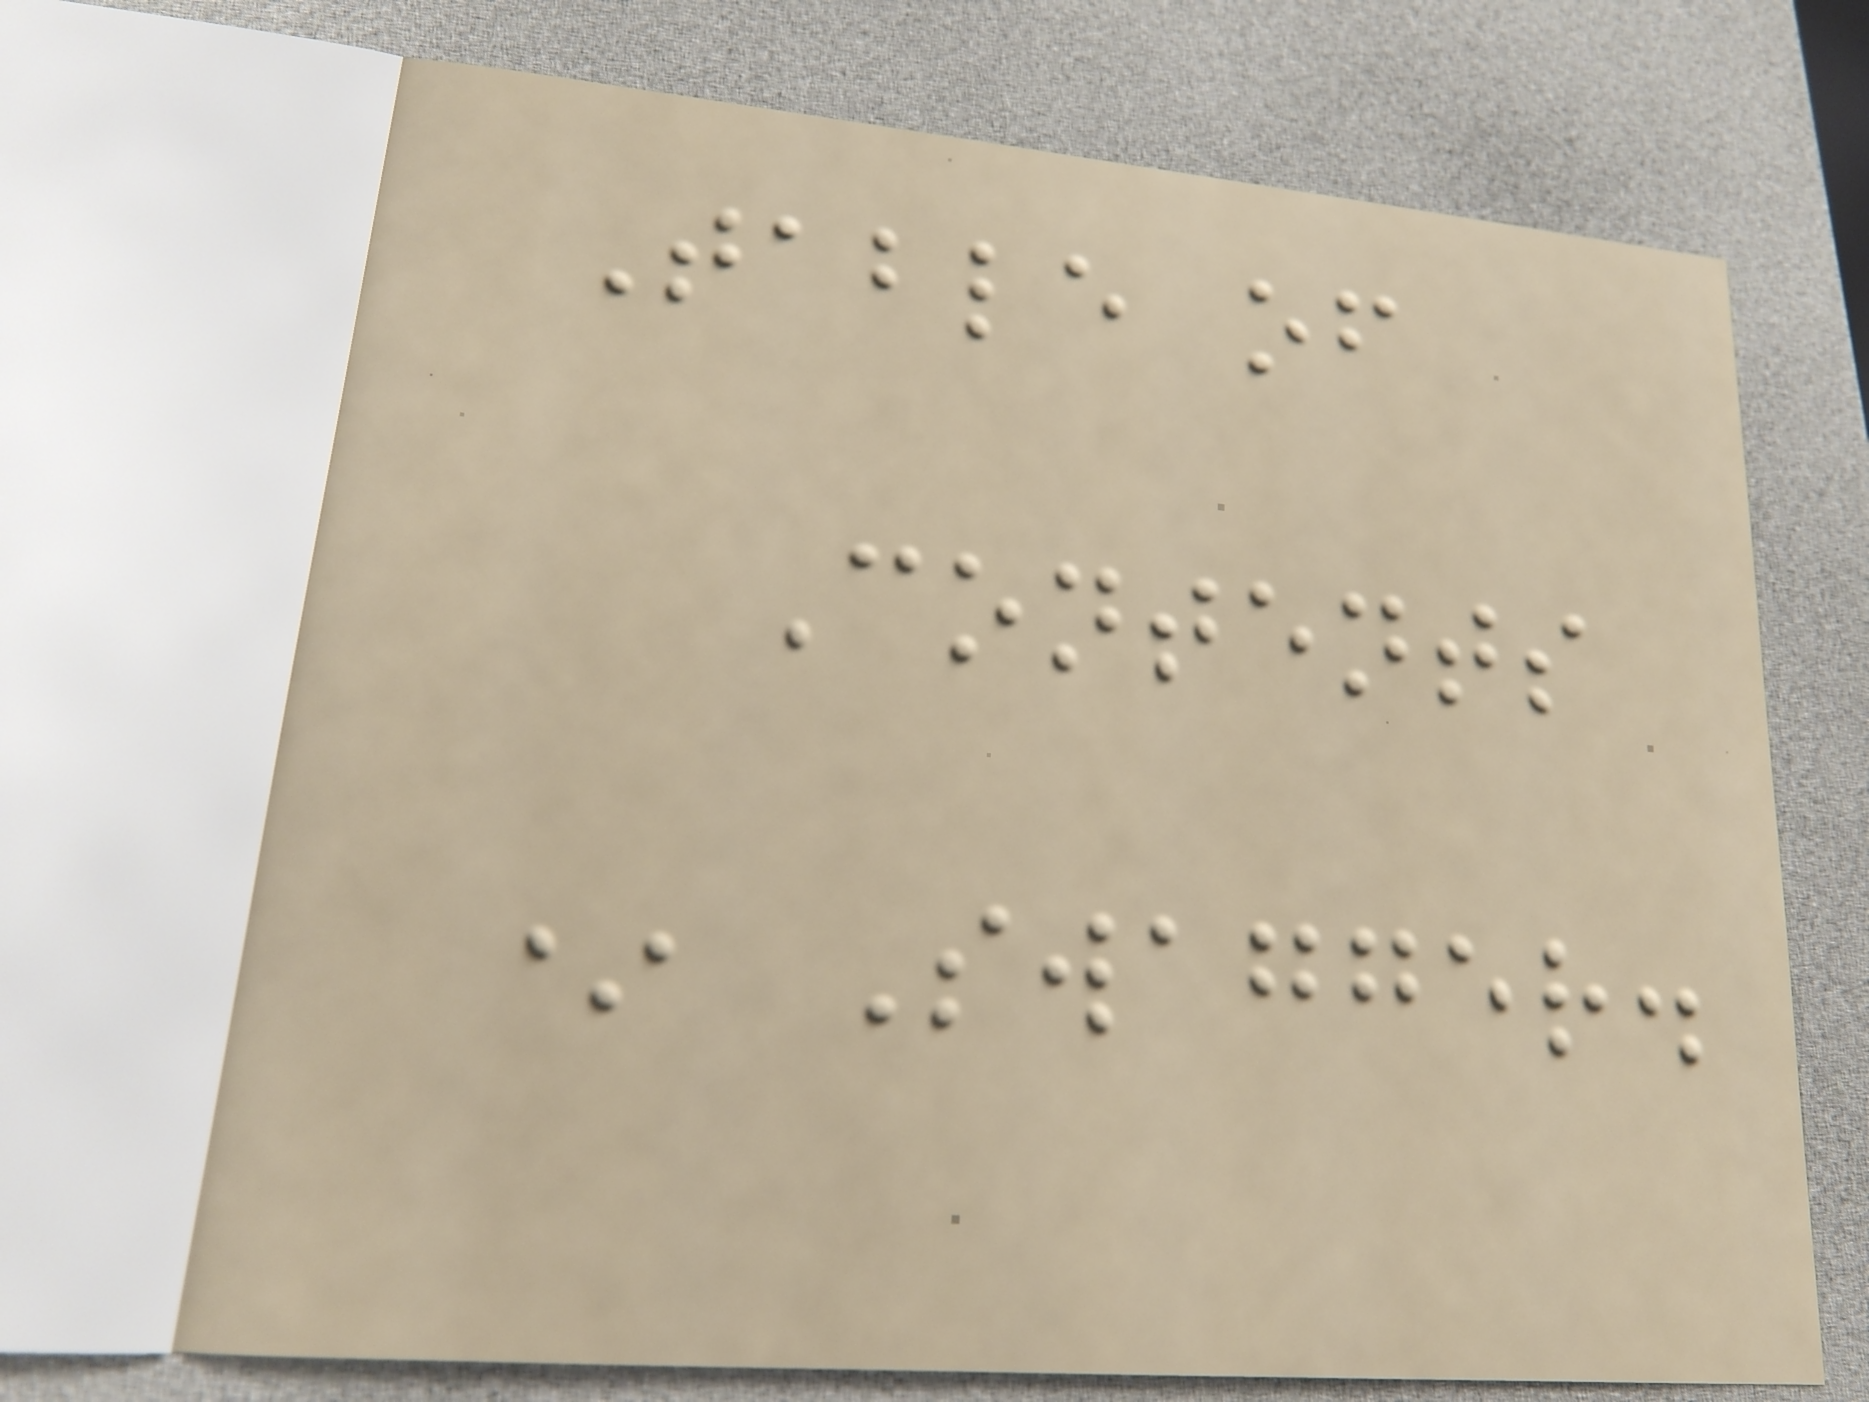Table of
Contents
* Swagger.
